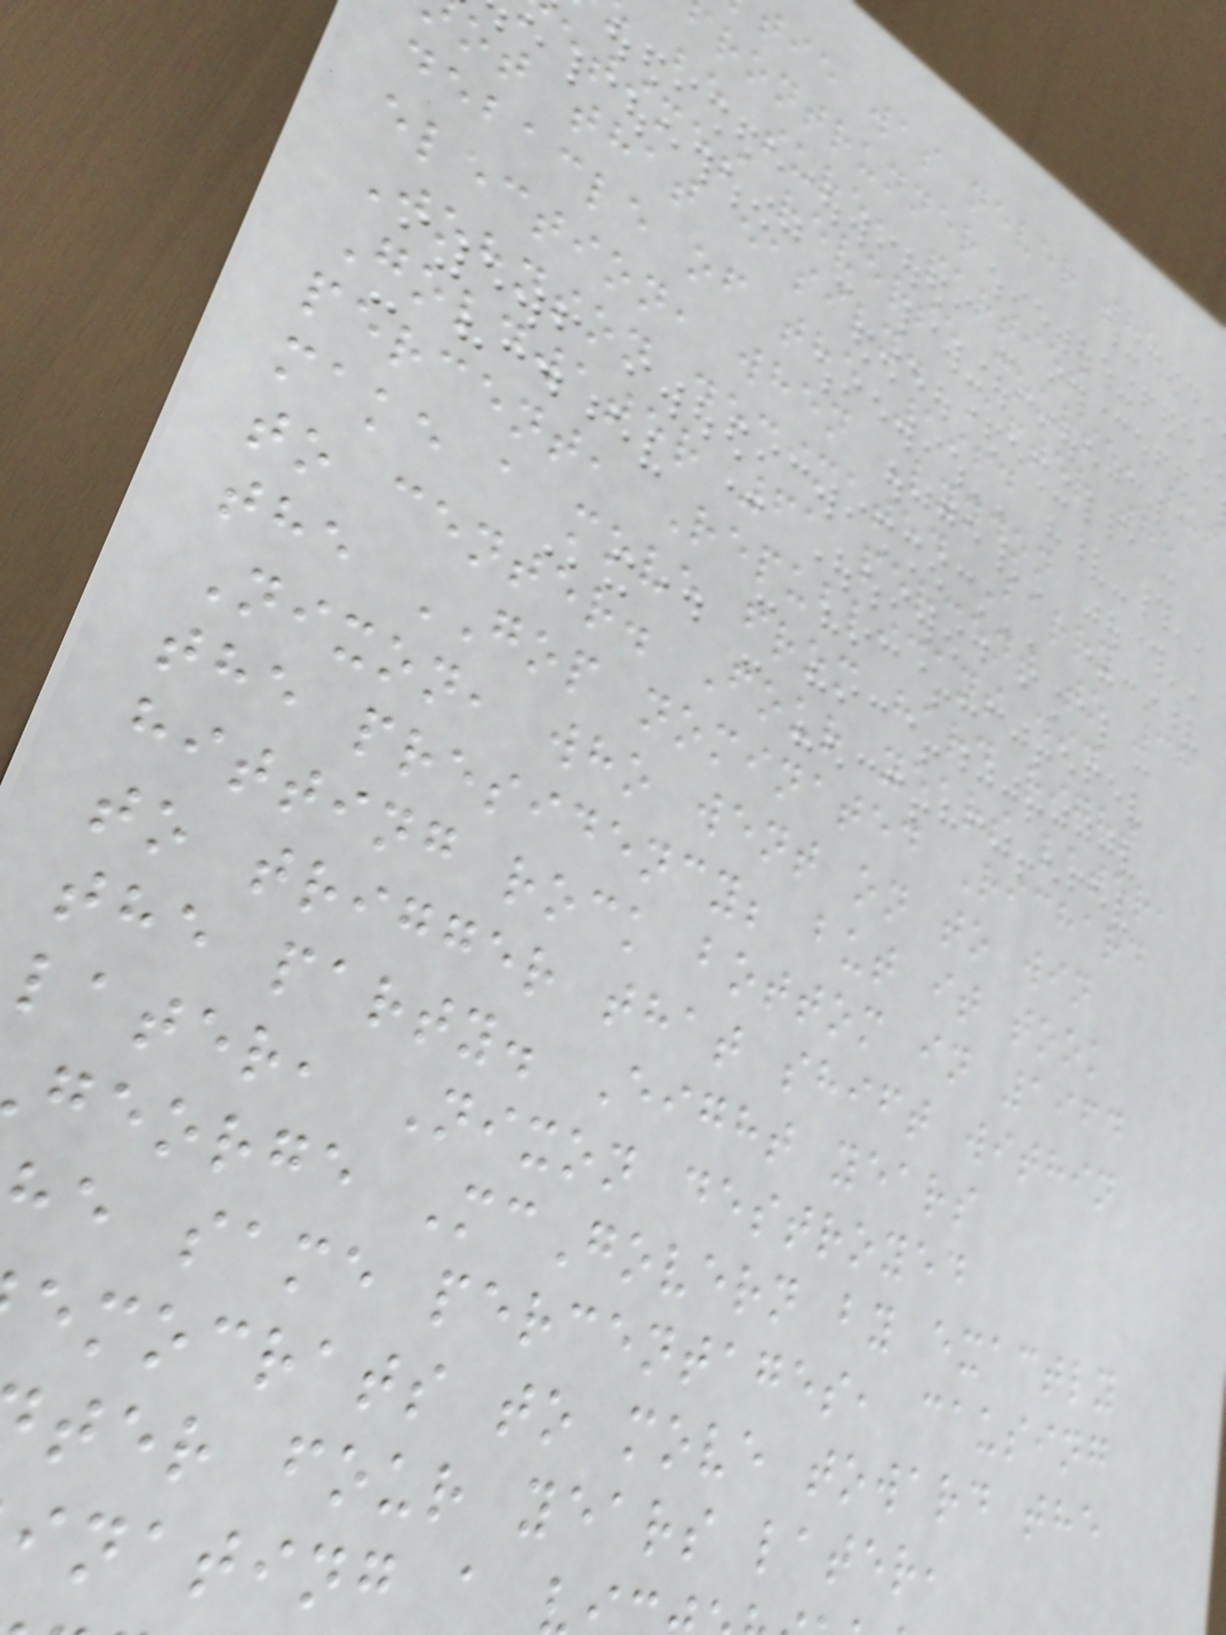tie was never the
frontrunner
be sure, parties
etimes reverse course, but
ot that easily. After the
debacle of the 1964
election, when Lyndon
Johnson decimated Barry
Goldwater 61 percent to 38
percent, Republicans did
make a move from hard right
to center. Four years later,
the GOP nominated Richard
Nixon, who went on to win
the presidency; but it took
hitting rock bottom in 1964
to trigger that shift within
the party. Eight years
later, Nixon destroyed
george McGovern by exactly
e same percentages, causing
emocrats to move toward the
ter four years later,
inating a
